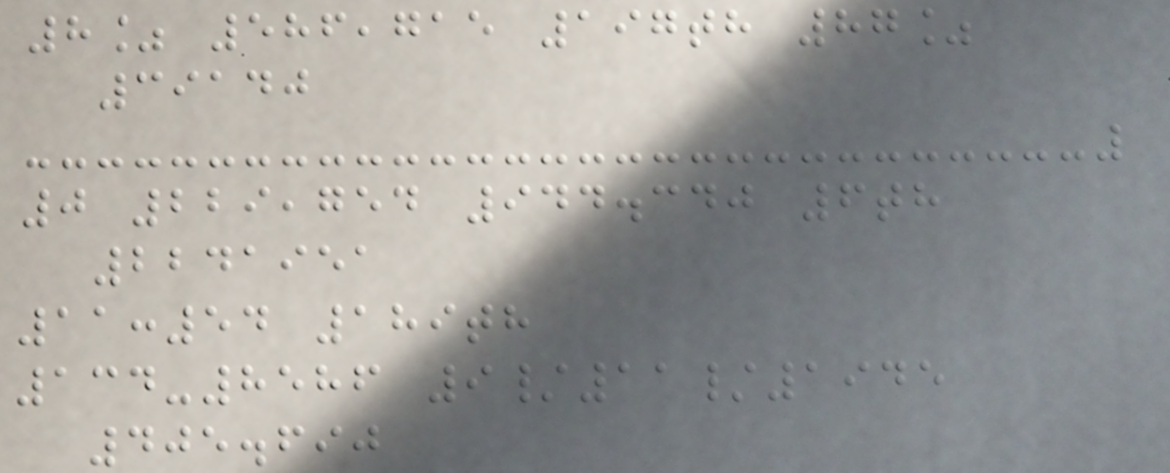8% 586,715 197th 87%
39140
0 229,754 944.340 6th
2241951
11:54 189th
134-8586 9/11/1945
405.690
